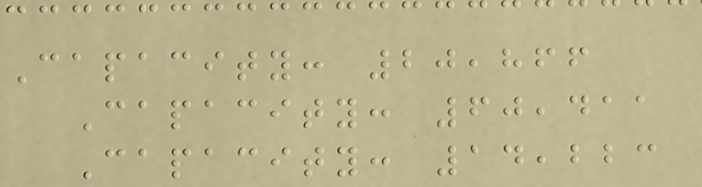Capacity: 20,866
Capacity: 60,411
Capacity: 14,223
